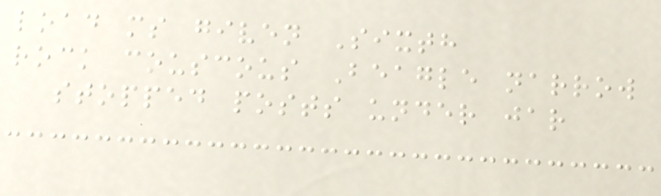load ms given Sixth
rock couscous Beagle narrow
stopped posts under jar
